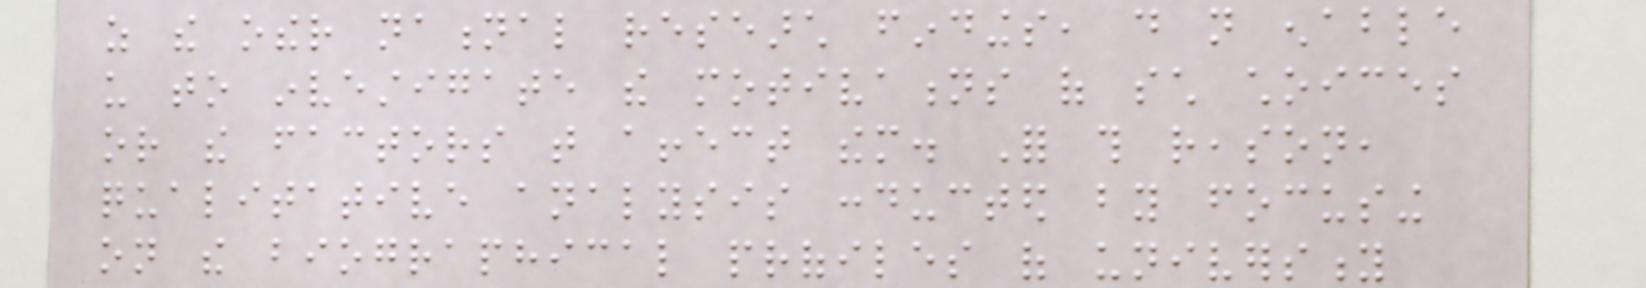as the other national research findings, do not enable
us to investigate the motivations of such choices
or the factors that affect them. For this reason,
qualitative analysis conducted by focusing
on the biographical profiles of university
